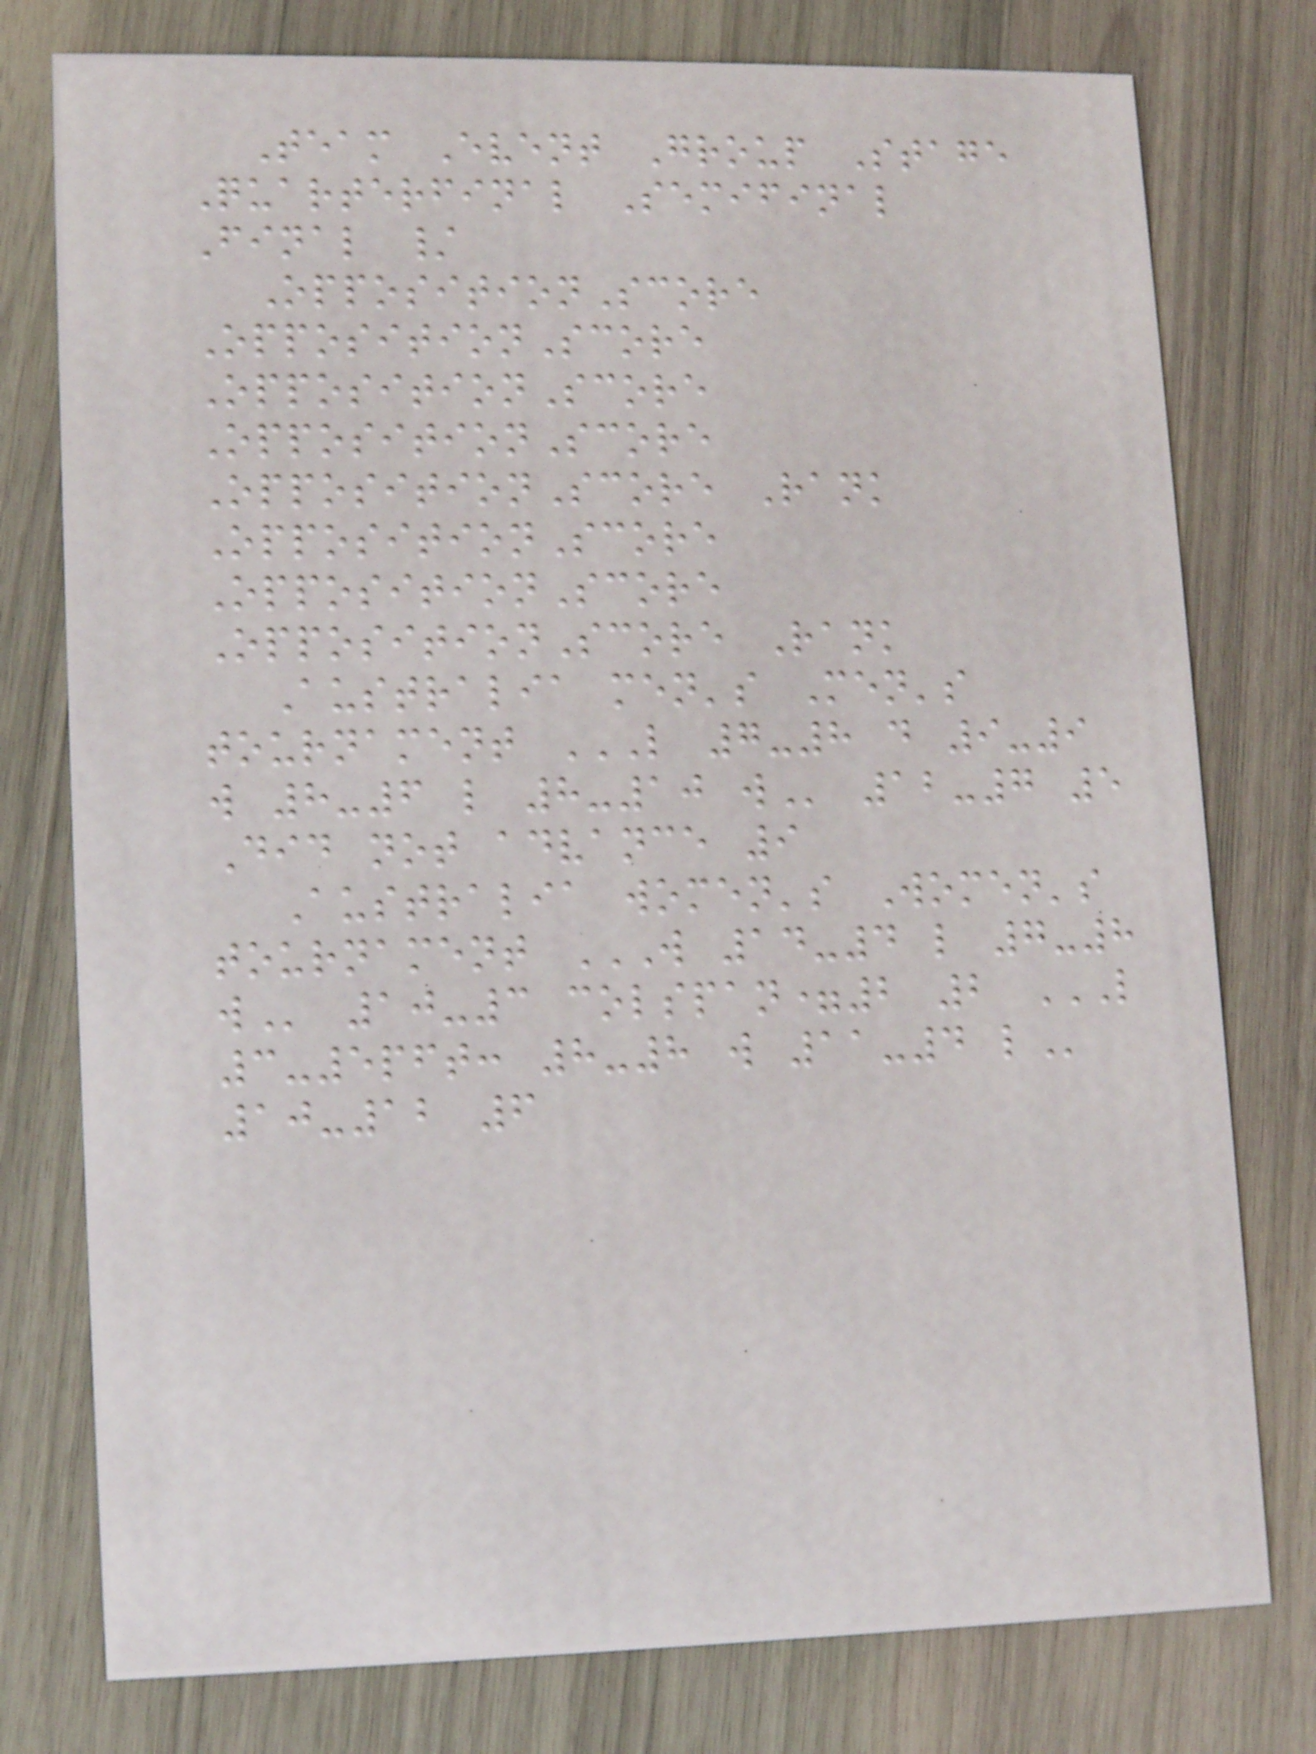Team Event Group Stage
Quarterfinal Semifinal
Final /
OppositionScore
OppositionScore
OppositionScore
OppositionScore
OppositionScore Rank
OppositionScore
OppositionScore
OppositionScore Rank
Australia men's Men's
tournament L 7-8 D 9-9
W 8-6 L 8-10 W 12-7 5
Did not advance 9
Australia women's Women's
tournament W 14-4 L 7-8
W 10-3 colspan=2 2 L
3-5PFT: 8-8 W 11-4 L
10-12 6
